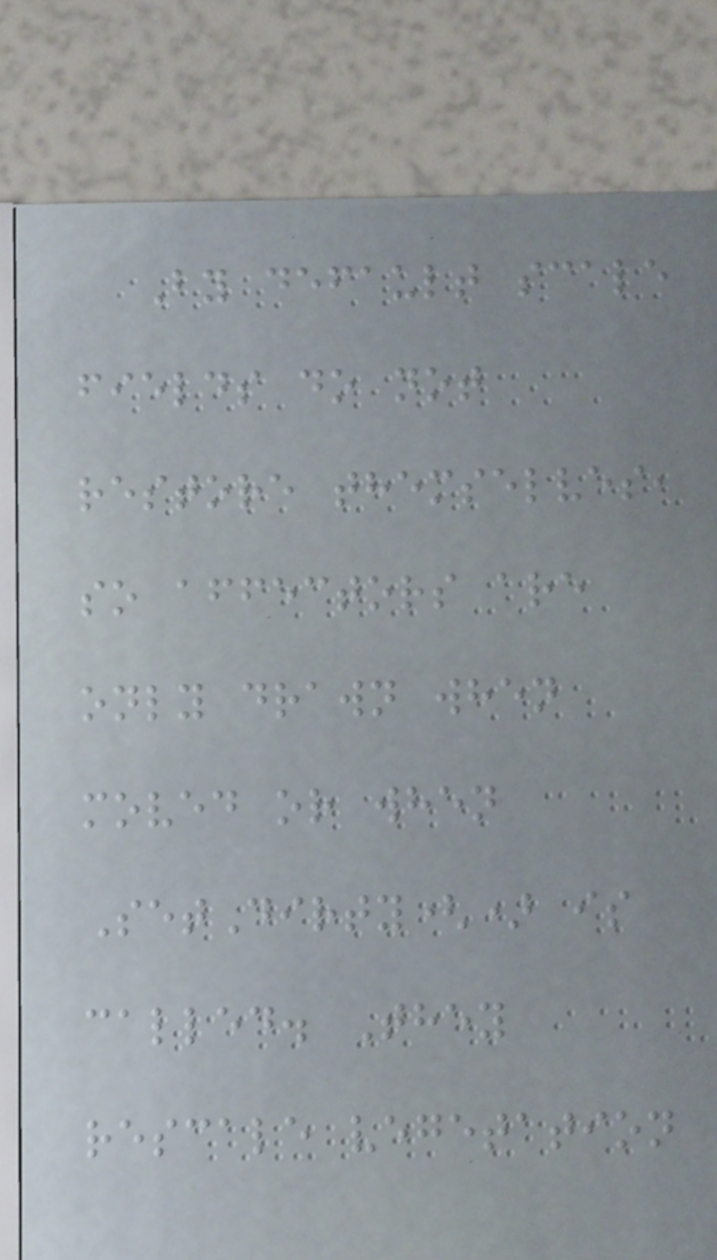By default scale
fields do not
restore themselves,
so affectors are
only drawn when
moved or when
SetDirty() is
called. They
rescale vegetation
